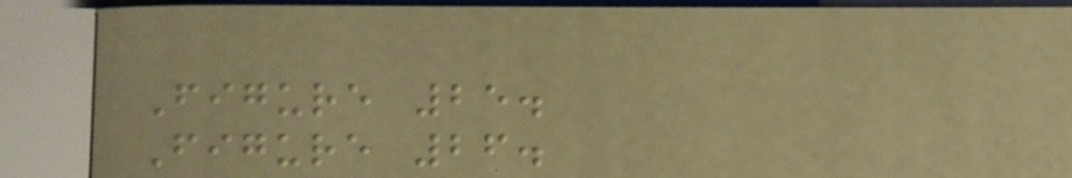Figure 25.
Figure 26.
